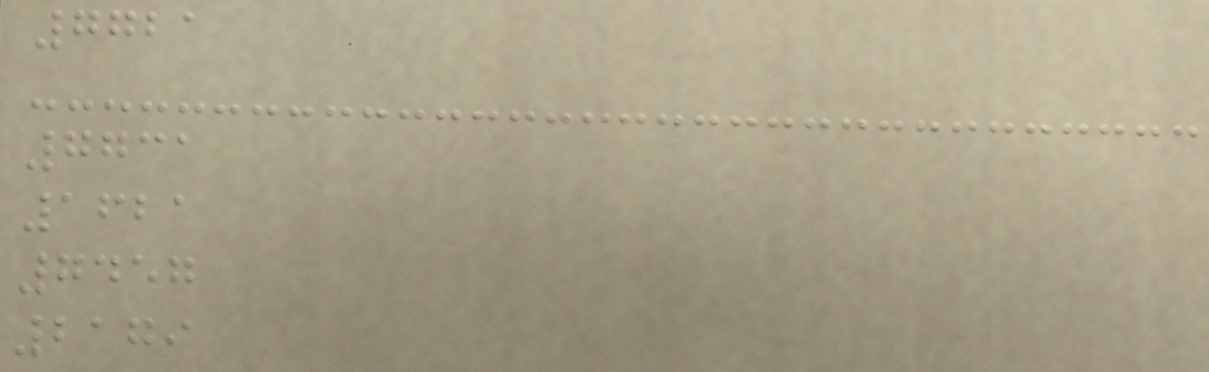7721
7731
1621
7457
2179
